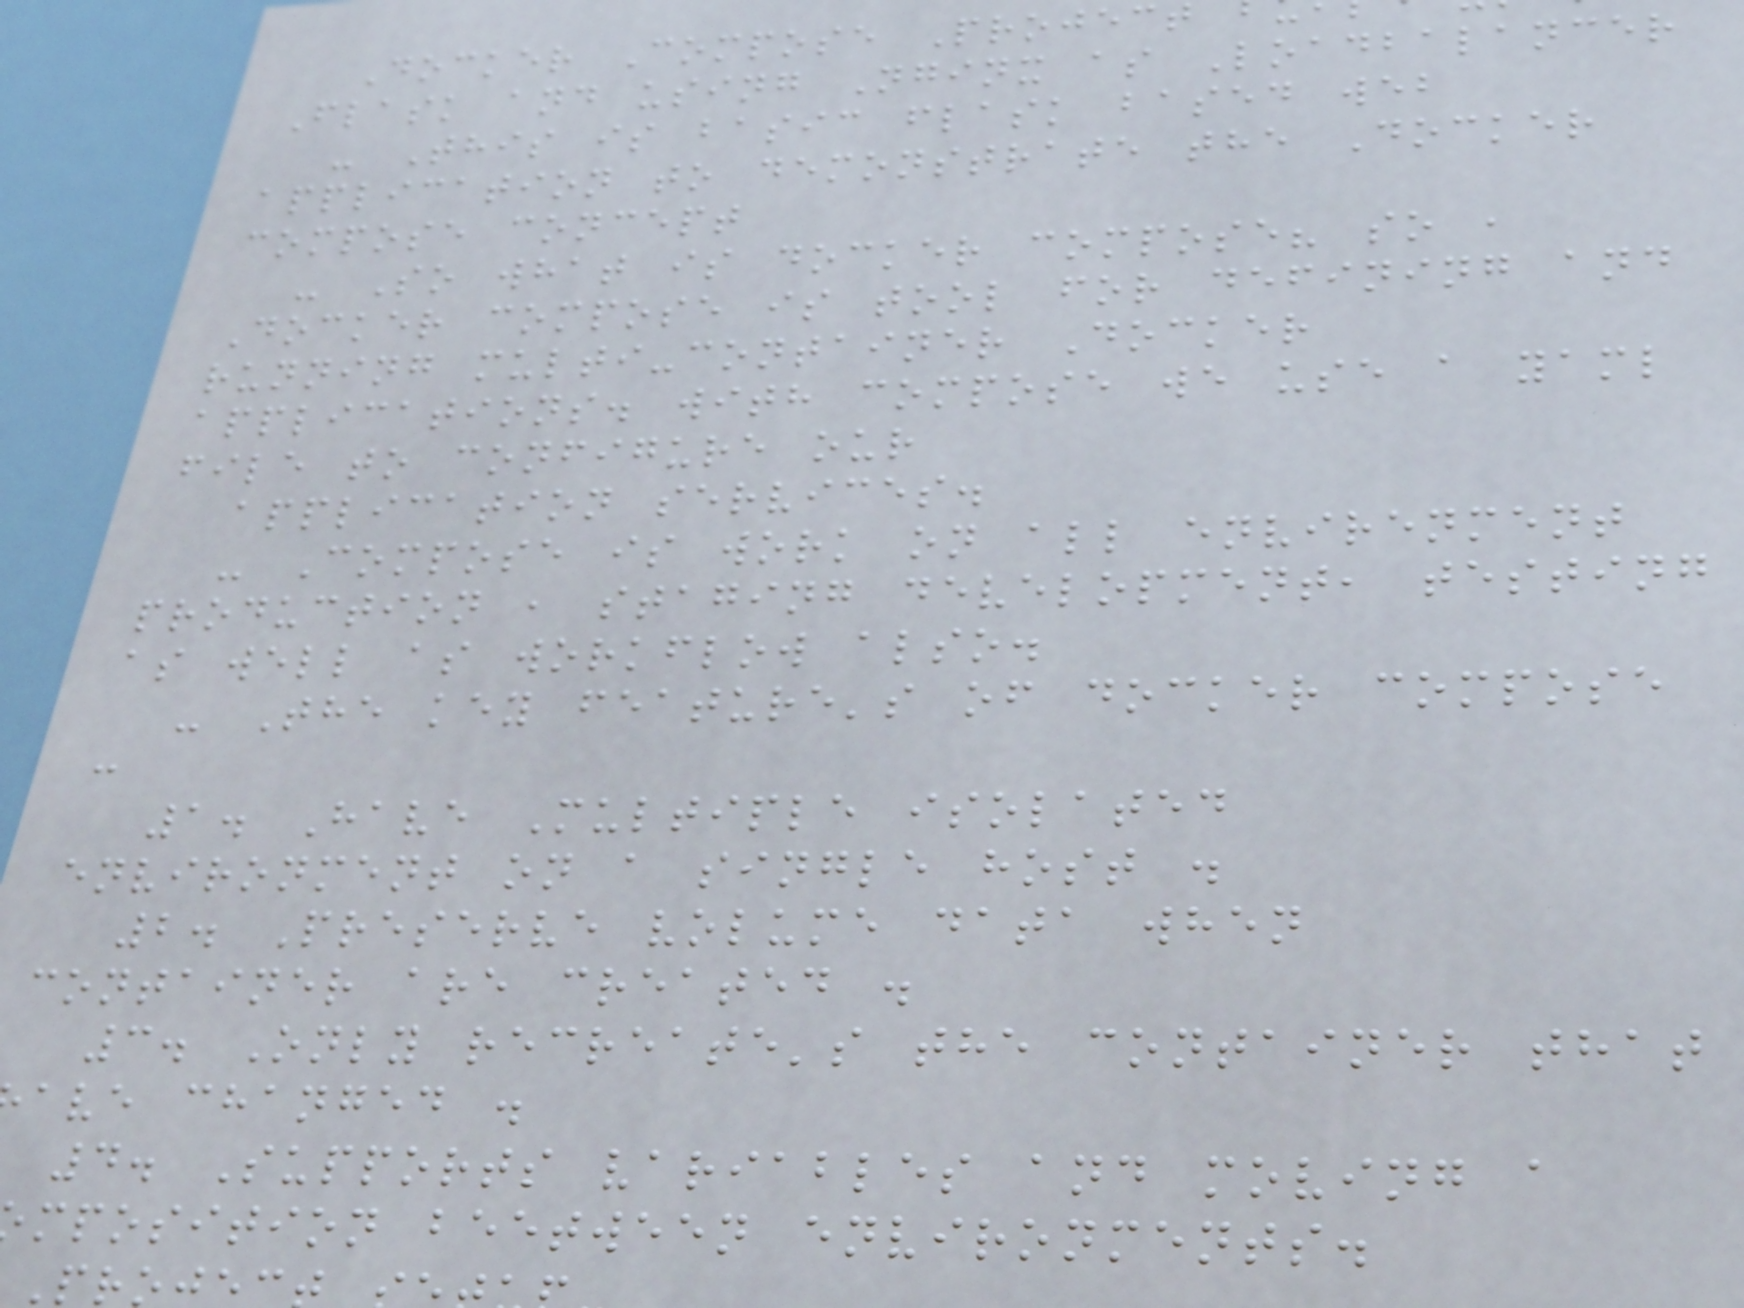Docker Compose Projec
Flask and using Nginx as Loadbalancer
- This is basic flask based web
application to demonstrate the Docker
compose concept
- So what is docker compose? so ,
Docker compose is tool for defining and
running multi-container Docker
applications. with compose we use a yaml
file to configure our
application services.
- Compose is work on all envirenment
production , staging development, testing
as well as workflow also.
- The key feature's of docker compose
:
1. Have Multiple isolated
environment on a single host .
2. Preserve volume data when
container are created .
3. Only recreate's the container that
ave changed .
4. Supports variables and moving a
mposition beetween environments.
Pro
